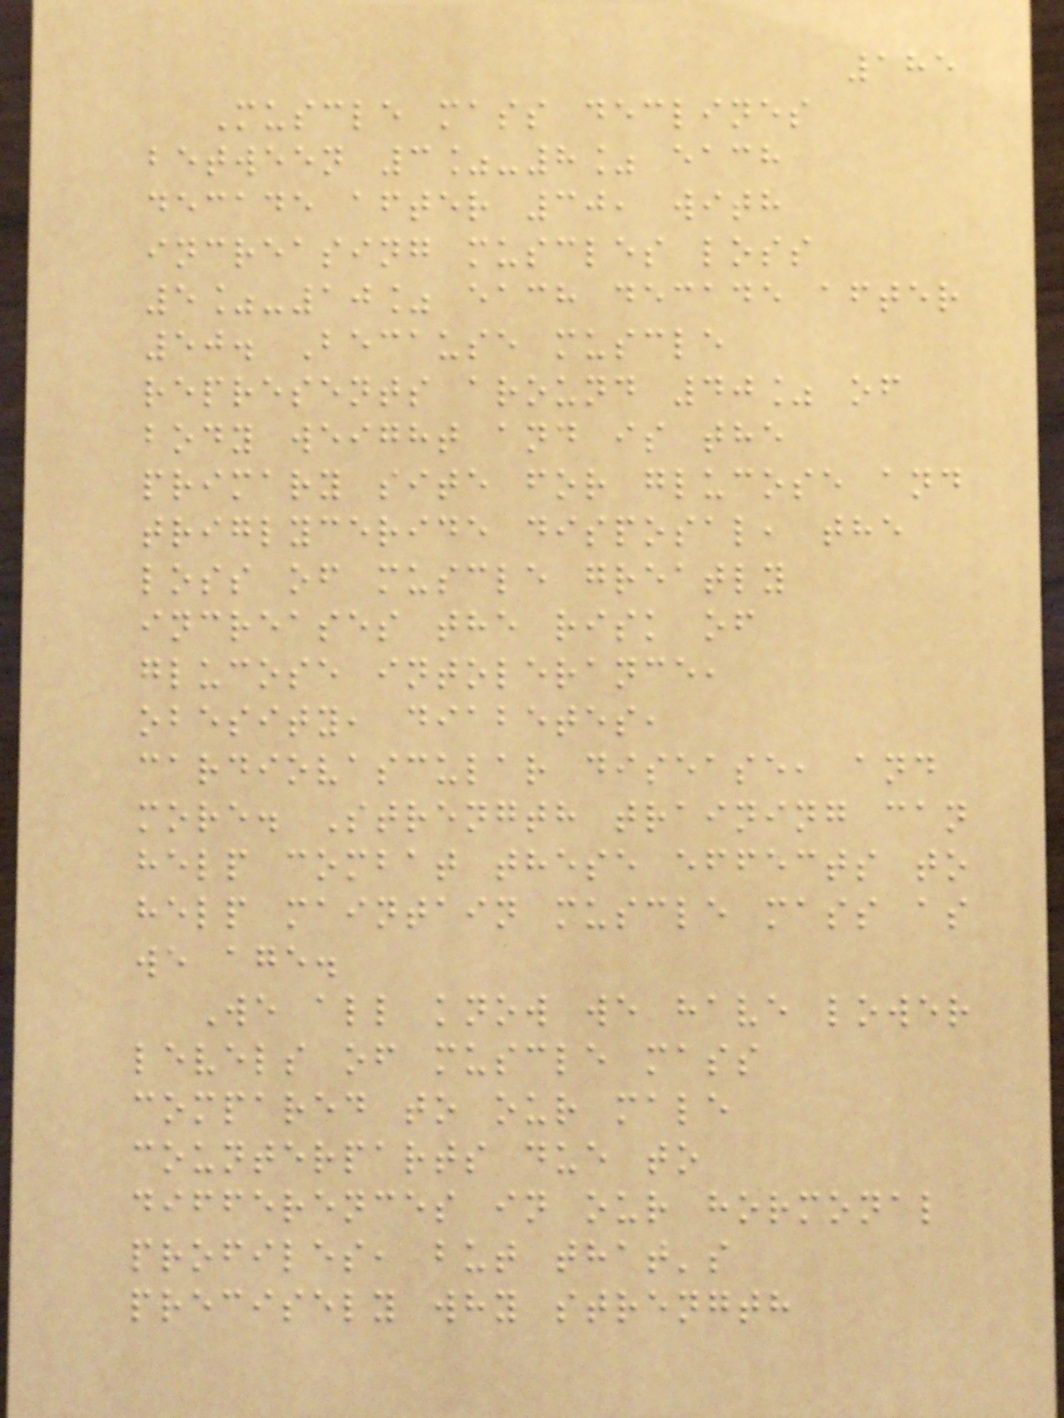185
Muscle mass declines
between 3%-8% each
decade after 30, with
increasing muscles loss
5%-10% each decade after
50. Because muscle
represents around 40% of
body weight and is the
primary site for glucose and
triglyceride disposal, the
loss of muscle greatly
increases the risk of
glucose intolerance,
obesity, diabetes,
cardiovascular disease, and
more. Strength training can
help combat these effects to
help maintain muscle mass as
we age.
We all know we have lower
levels of muscle mass
compared to our male
counterparts due to
differences in our hormonal
profiles, but that's
precisely why strength
